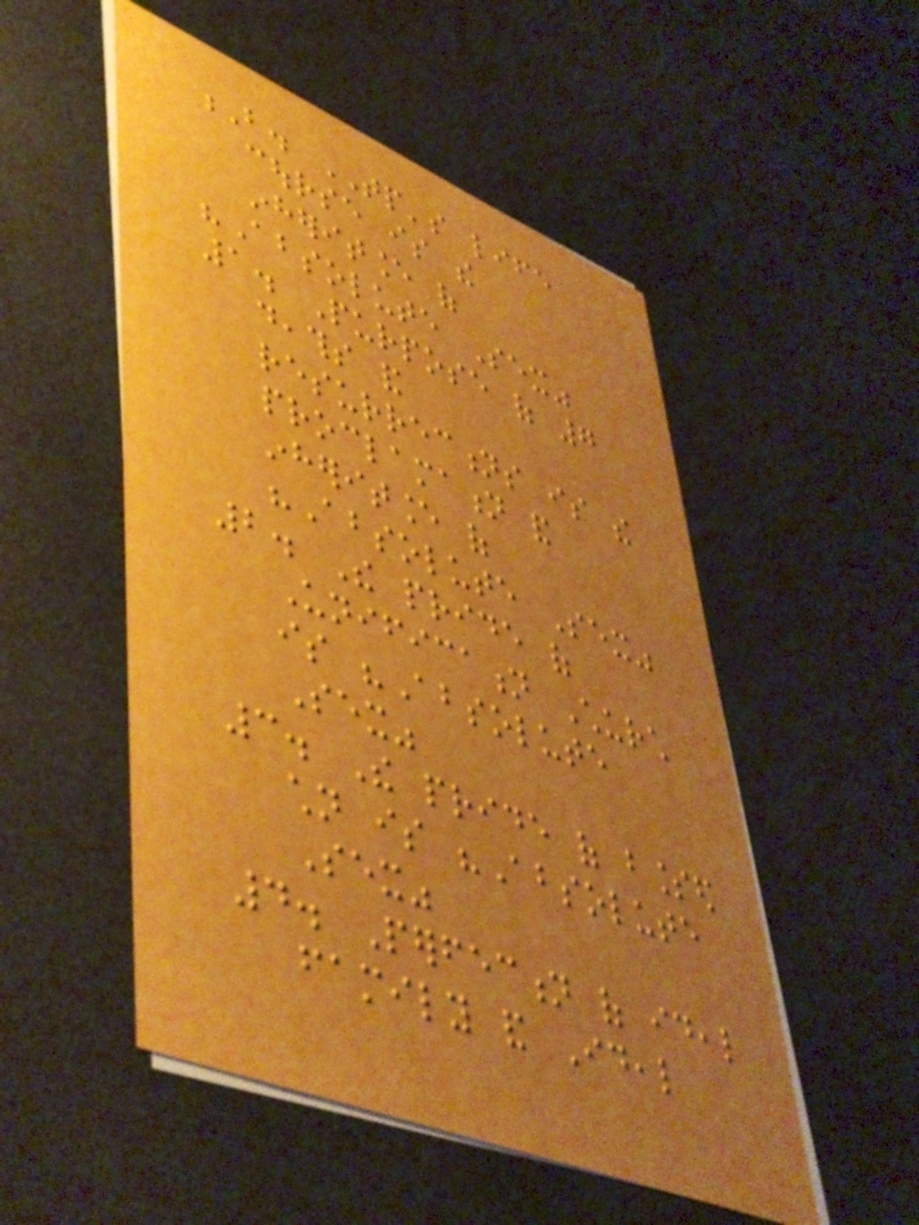B. TP's life
course is the
inheritance of
"Absolute Sex"
1. Purpose of 7
deaths and
resurrections is the
proclamation and
inheritance of
"Absolute Sex"
2. The pride of
Unification Church
is "Absolute
Sex"
3. The pride of blessed
children is "Absolute
Sex"
4. Perfection of ideal
family and Ideal
